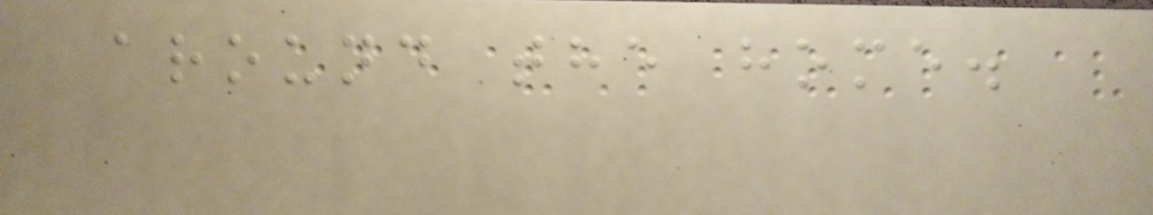around the home.
